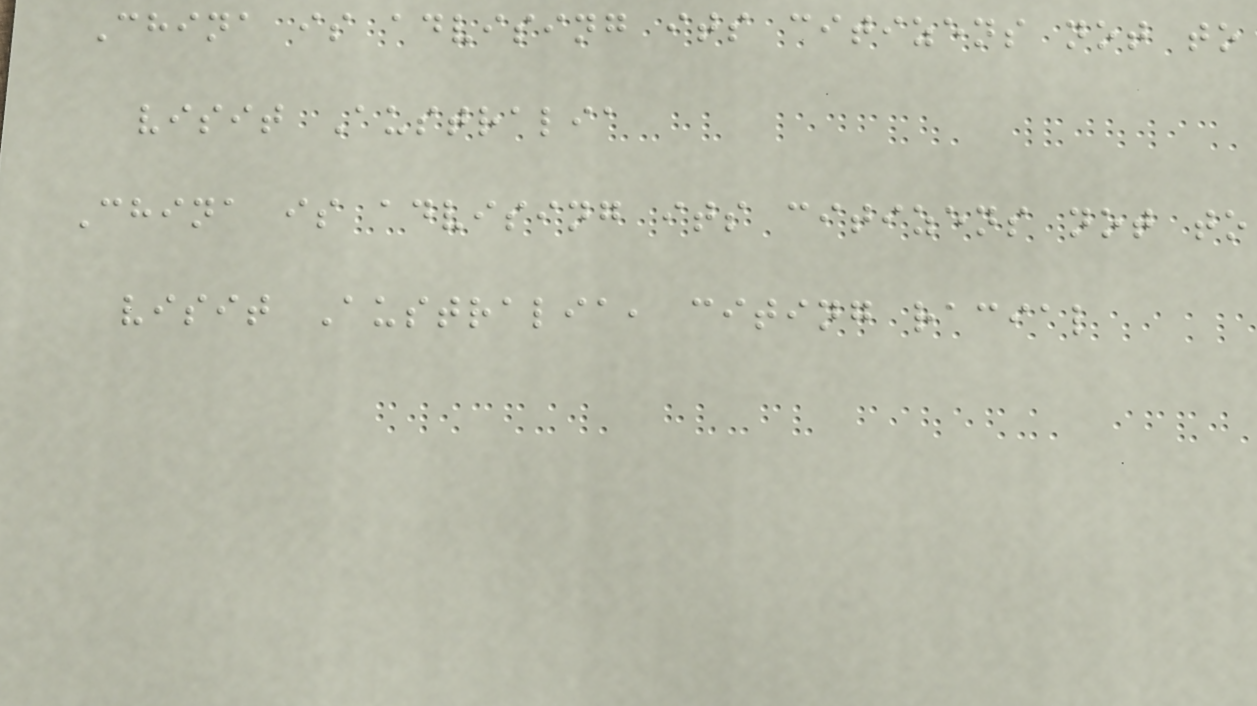China is advising its citizens not to
visit Australia
China is advising its citizens not to
visit Australia, citing racial
